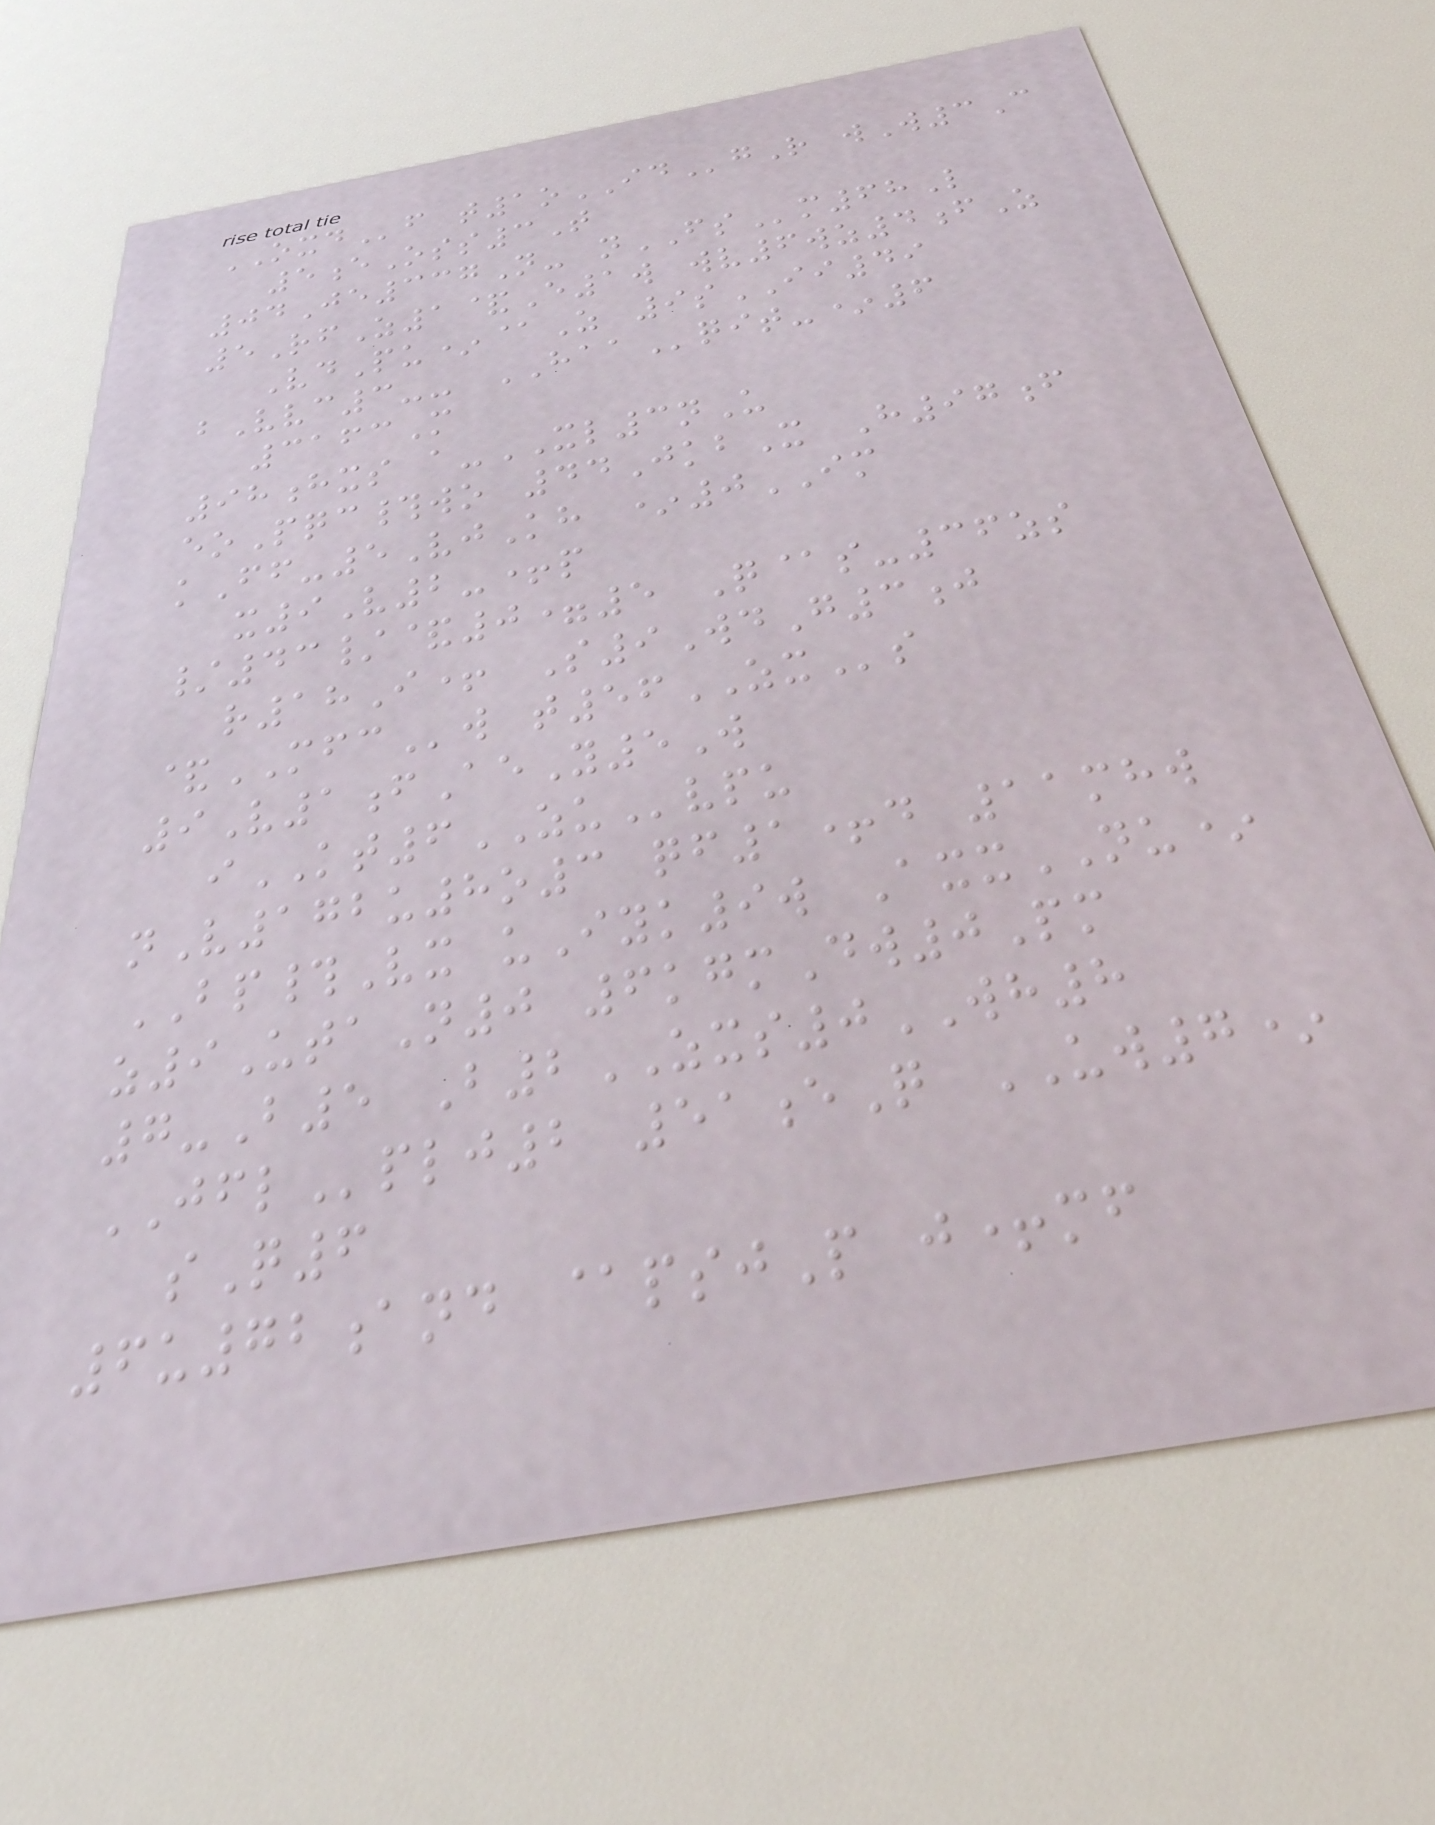OXDf t1oIDgR wW3C
5eOss3T
04Je337N- nFSm68L
5RfZ1&E1w wv6wz4fZ
VdPu*@Z 9sII49
bVvc3-- HAAqit-*6
3163M
98hxs a-XL3nU
eoPqc#wo 44JkbX H97f
kFf-5VjKh *0IM
x9V2-+p
/43/&0=5 Q@s-36zs
r18I+ S9WdG3j
&MFCw t56ZXs
9V1fAeY5W
iKT6ZUvpu
nV172u8o3 qf1+d 11mhw
BP#Vx uIyk9w AxxNU*
z9UtaN0 6kgmDw0Pm
7-B5 B2ZXS0WH8
JFLplj2 51eQ UW7*
sQ6
6u72and @psjP j+mf
